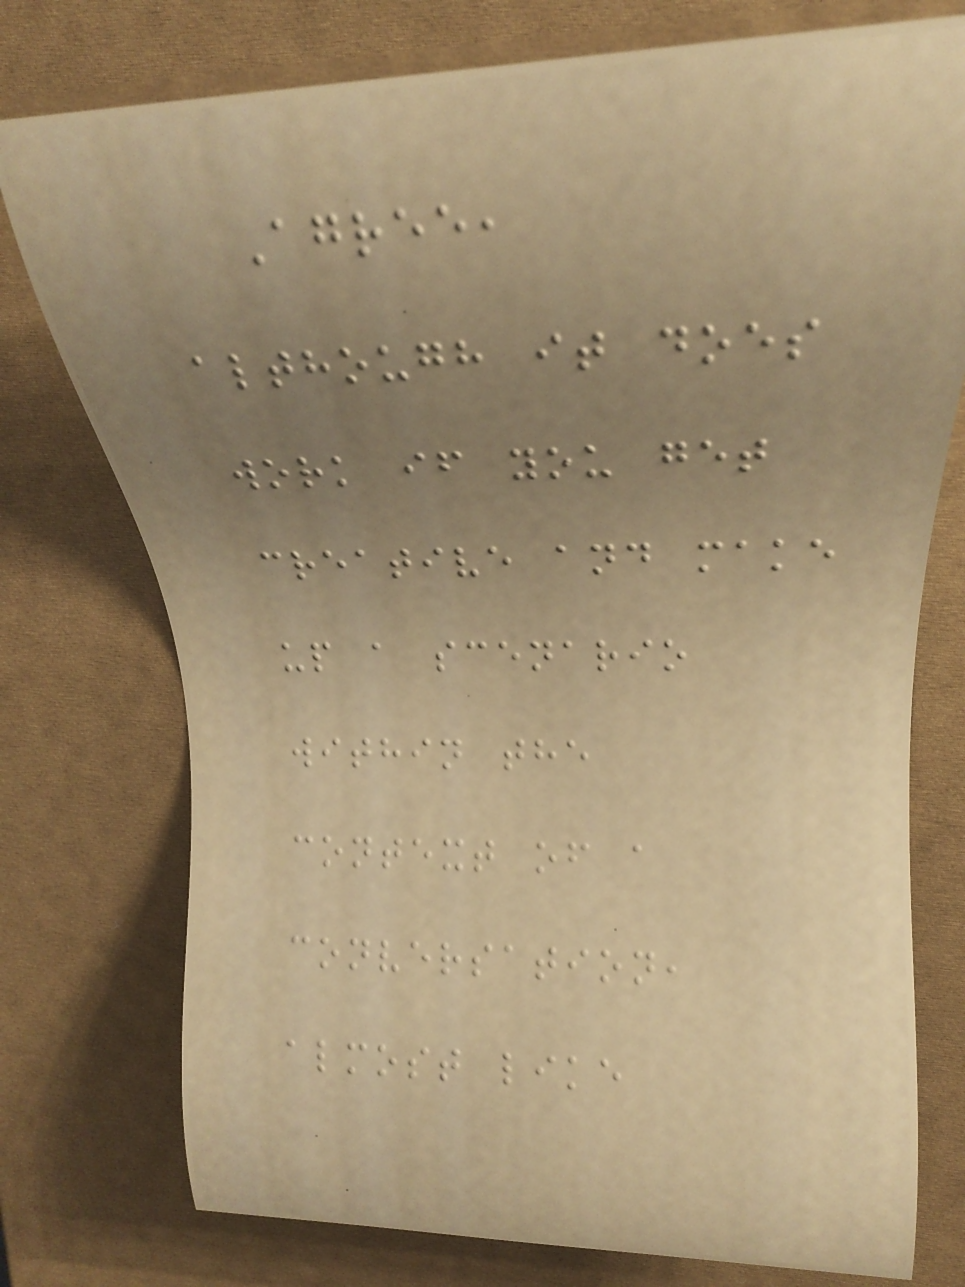Agree,
although it does
work if you get
creative and make
up a scenario
within the
context of a
conversation,
almost like
